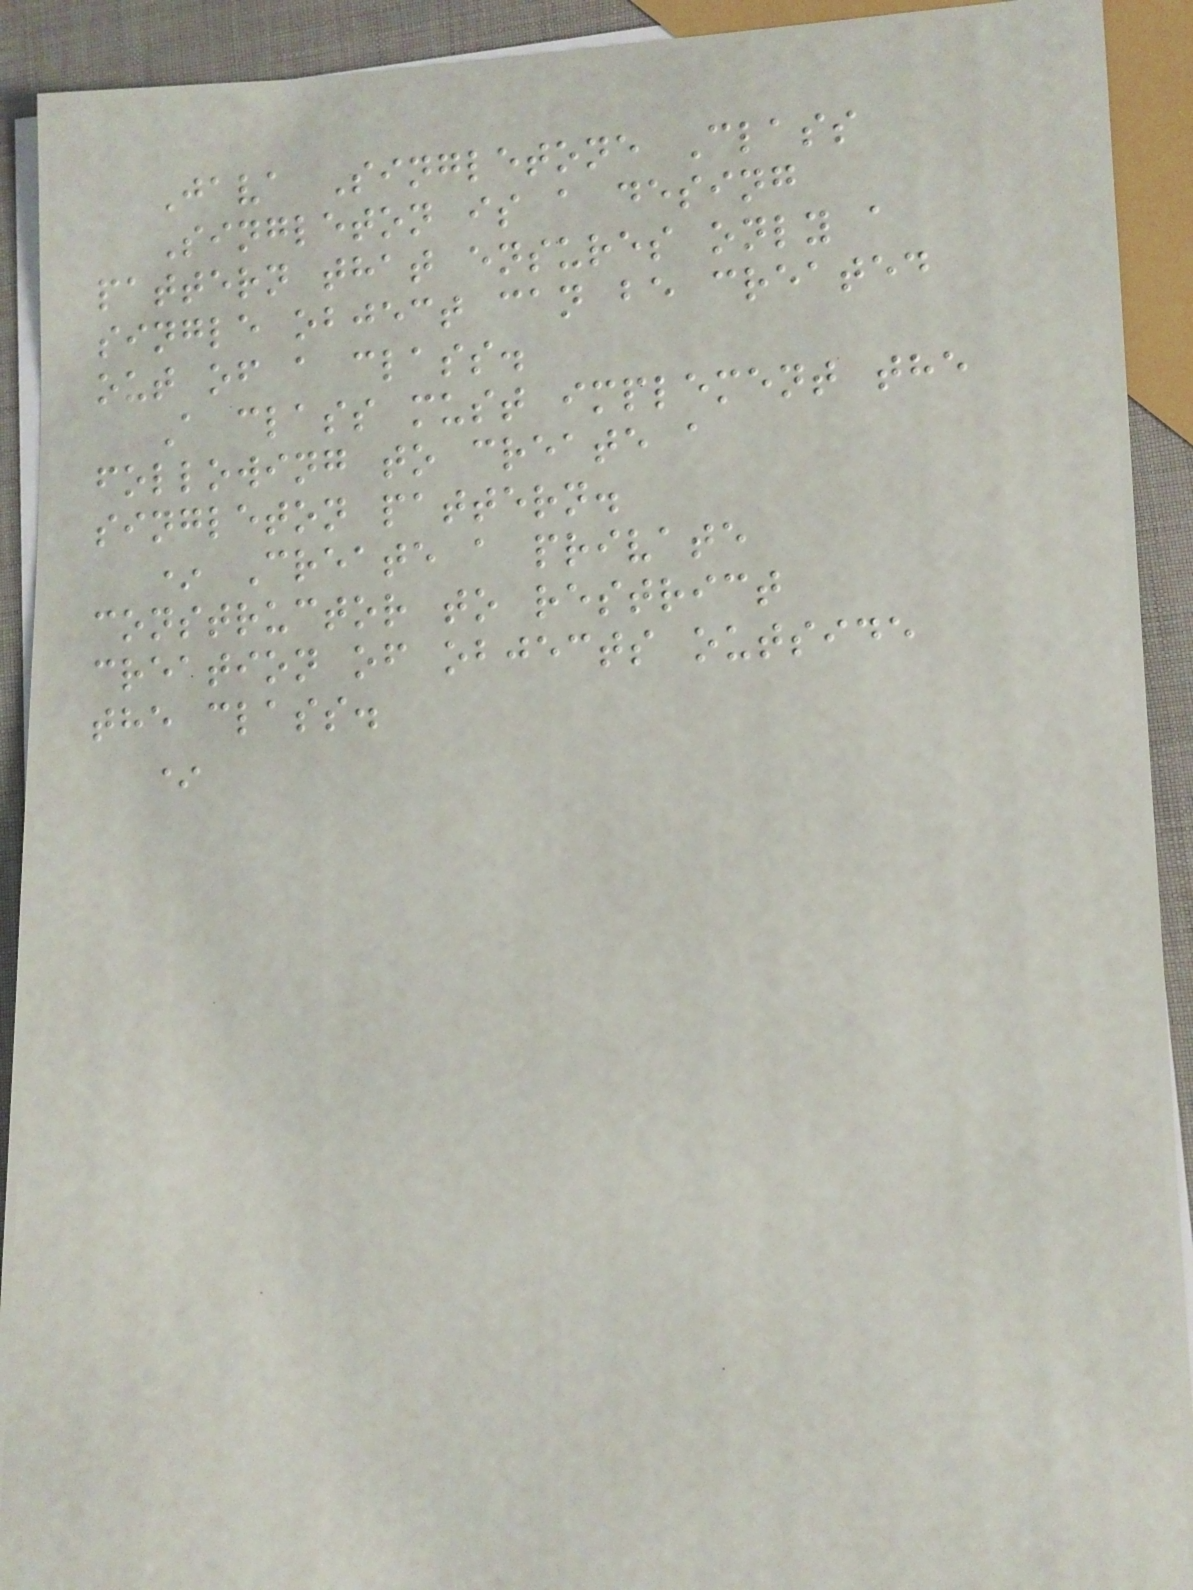Java Singletone Class
Singleton is a desing
pattern that ensures only a
single object can be created
out of a class.
A class must implement the
following to create a
singleton pattern.
* Create a private
constructor to restrict
creation of objects outside
the class.
*
